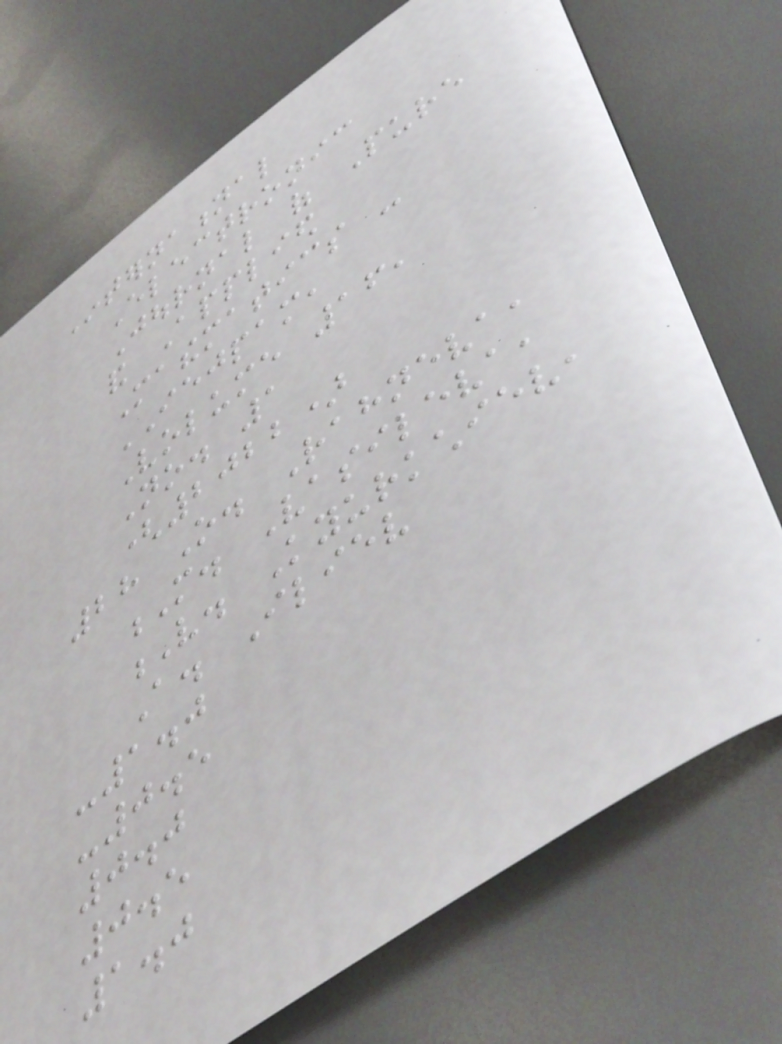International
Electronic
Journal of Pure
and Applied
Mathematics -
IEJPAM,
Volume 16,
No. 1
(2022)
28 O. Rahneva,
M. Vasileva,
V. Kyurkchiev,
A. Iliev
-1.0
-0.5
0.0
0.5
1.0
